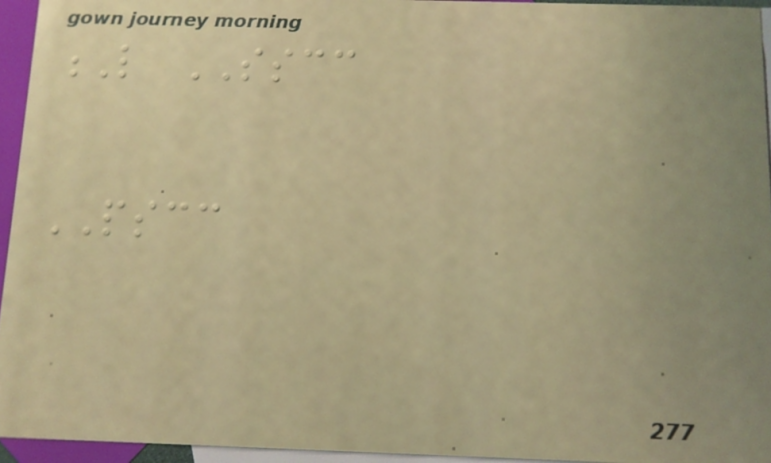L SSCC
PSCC
